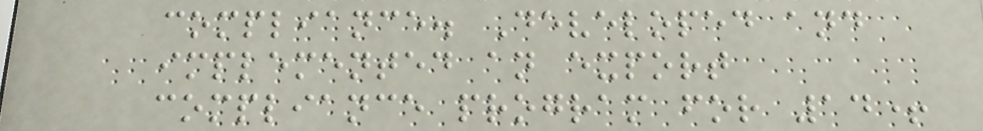compliance. Developed and
implemented an export
compliance program for 14+
